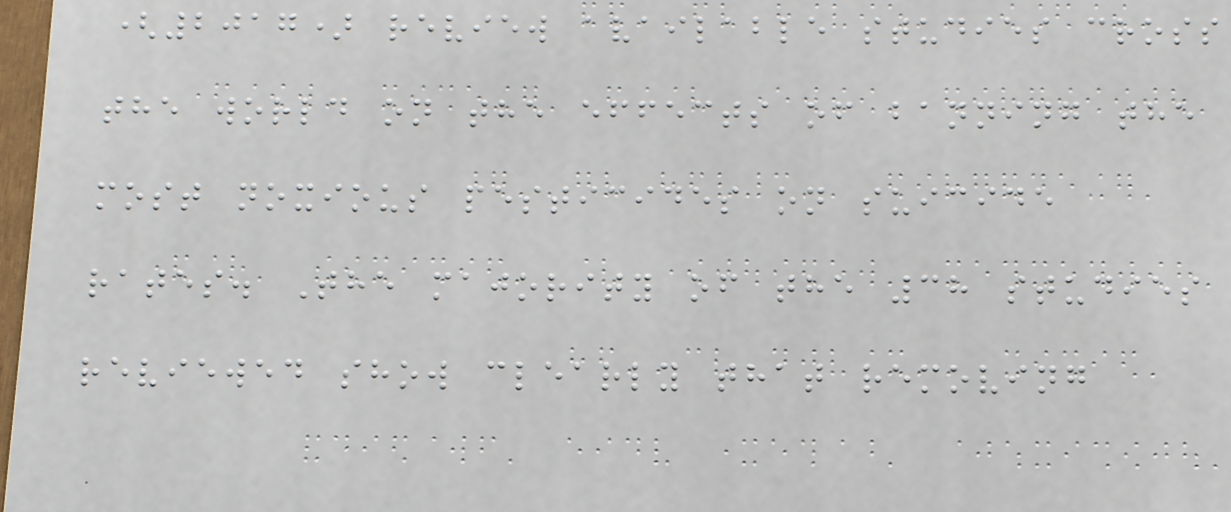(2017) review available studies cross
the world on the effects of banning the
most noxious pesticides on suicide
rates. The majority of the 38 studies
reviewed show clearly that removing
